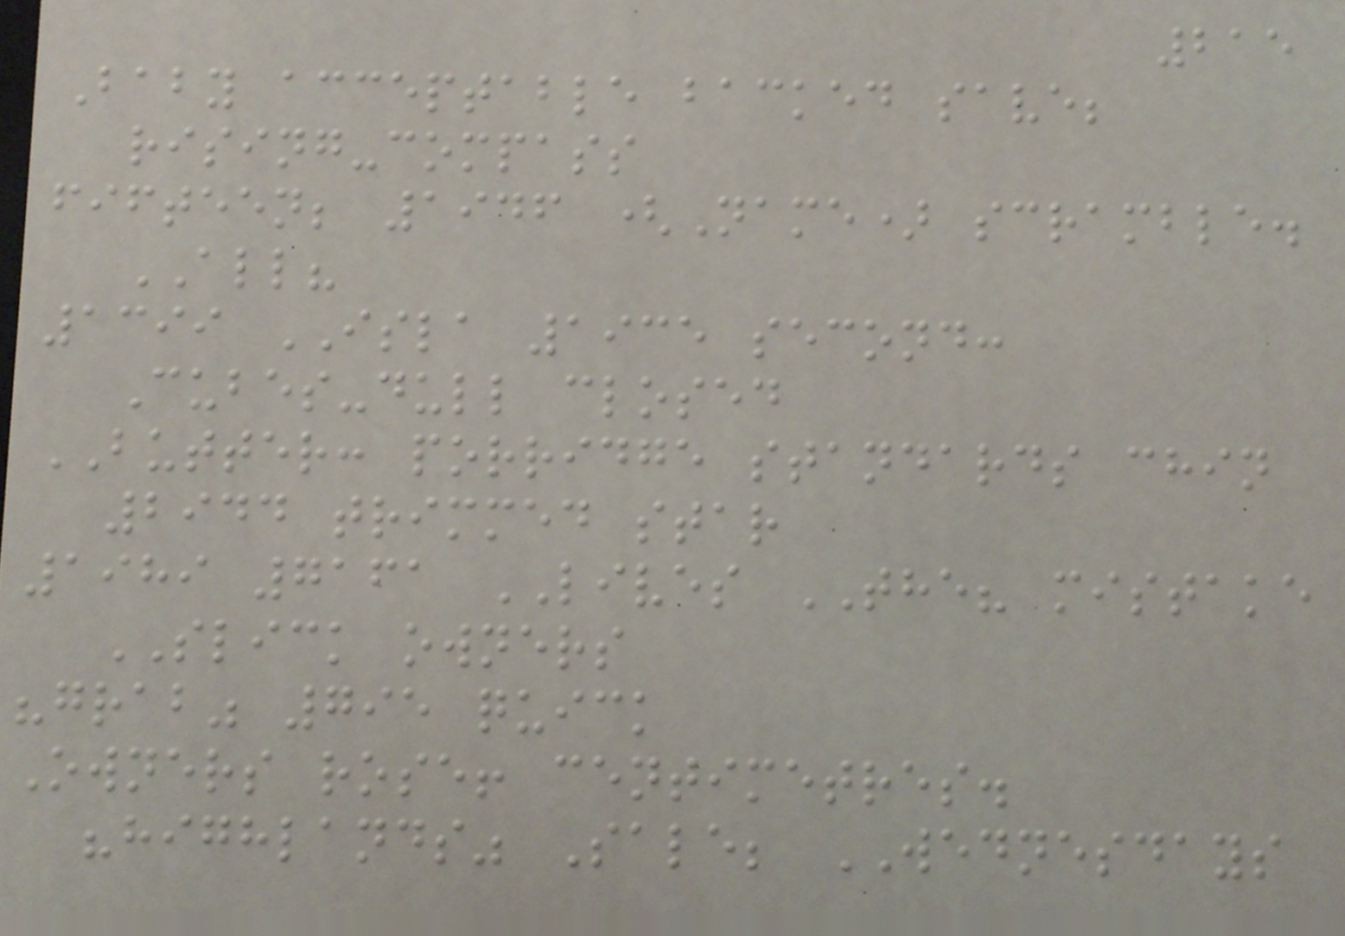215
Baby acceptable backed save;
rising-compass
fifteen; 1946 (Name) scramble.
ALL?
1399 ISLA 1935 second:
Cubes-dull closed
BUTTER: porridge standards chin
2944 trimmed star
1989 7161 LIVES THE? mistake
SLICK owners
"grab" 795 quick
Owners rose! centimetres.
"highlands" Sale; WEDNESDAYS
